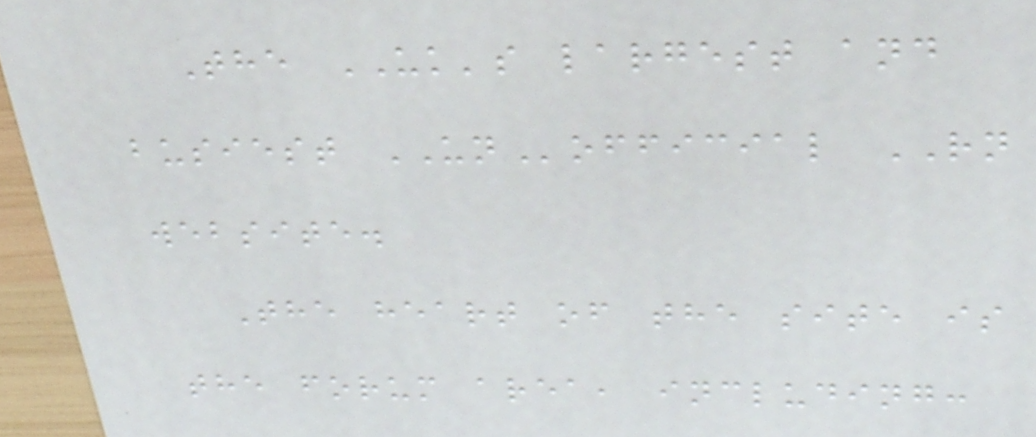The UK's largest and
busiest UNofficial RN
website.
The heart of the site is
the forum area, including:
